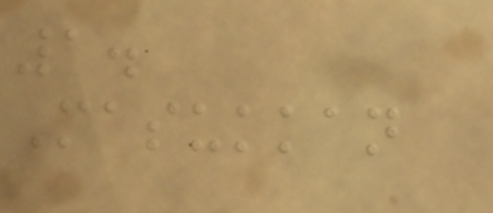1.
Masukkan
